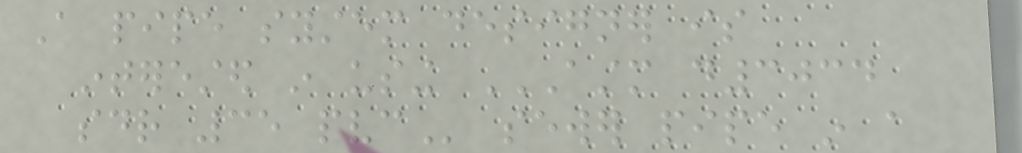A pipe system designer is
interested in using ASTM D3034
SDR 35 PVC sewer pipe in a
